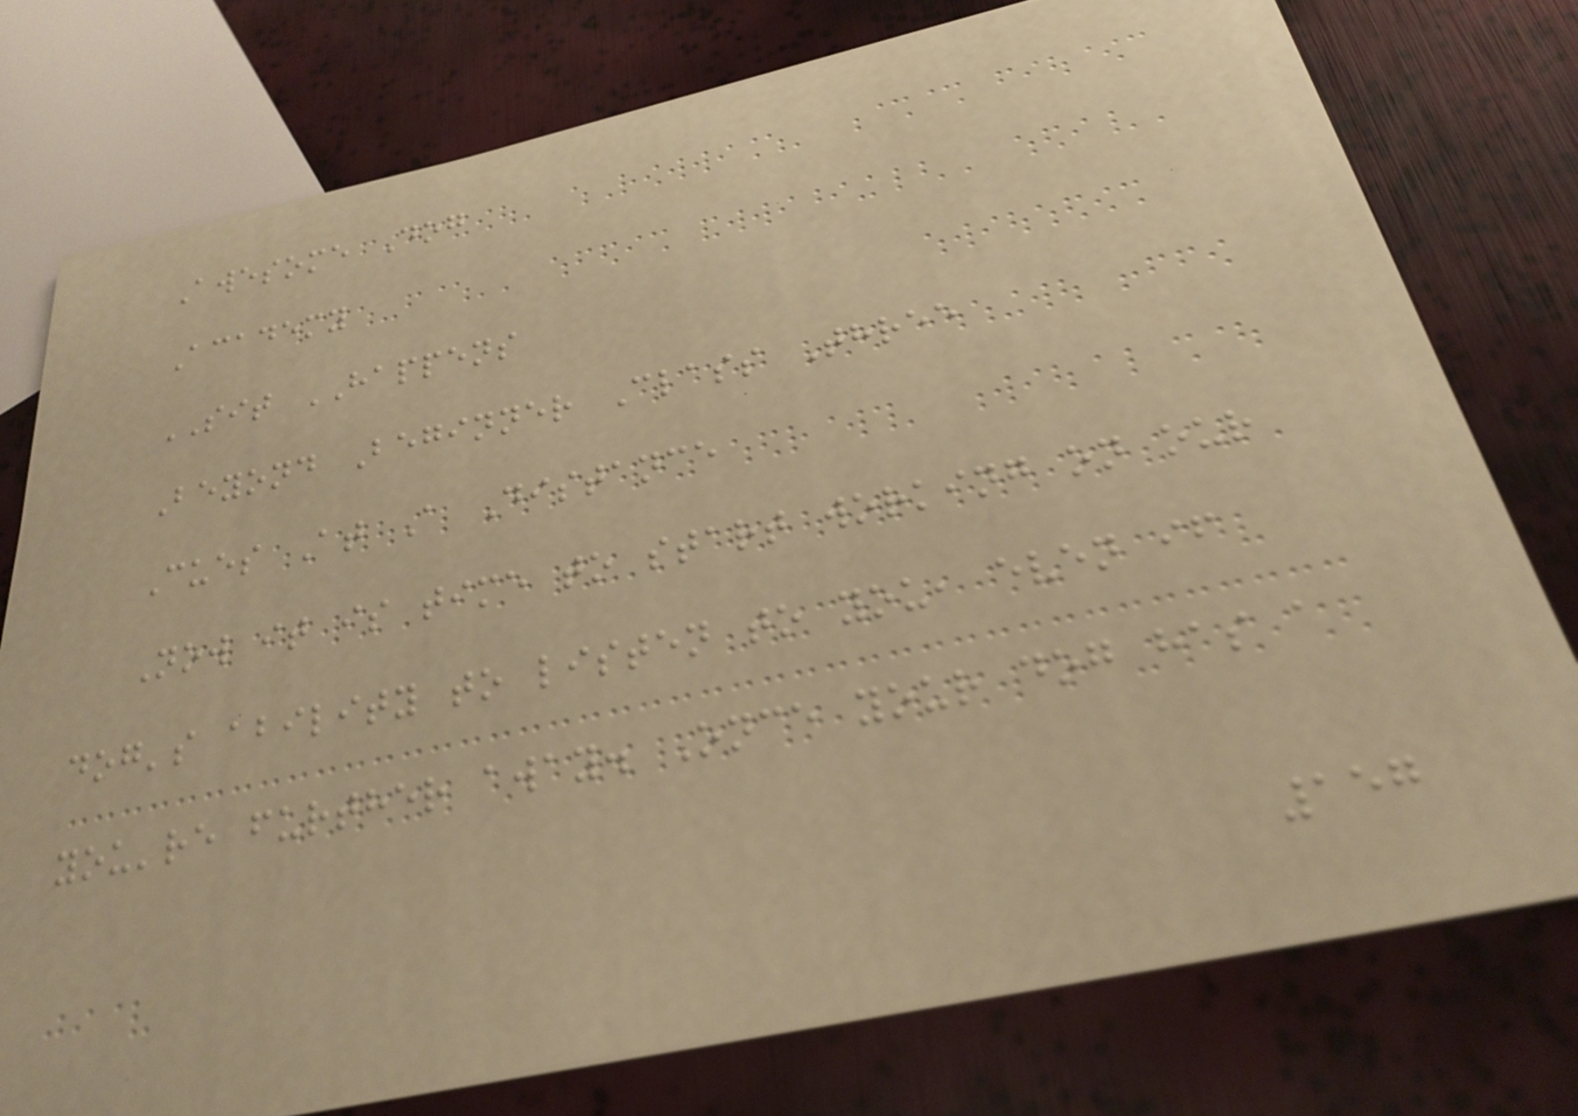Awesome Dog
Academy
SIT HAPPENS
Beyond Beginner Class Three
Cues At A Distance
Now it is time to start working on our
dog's ability to listen to you, even if
you're further away. Once your dog has a
157
